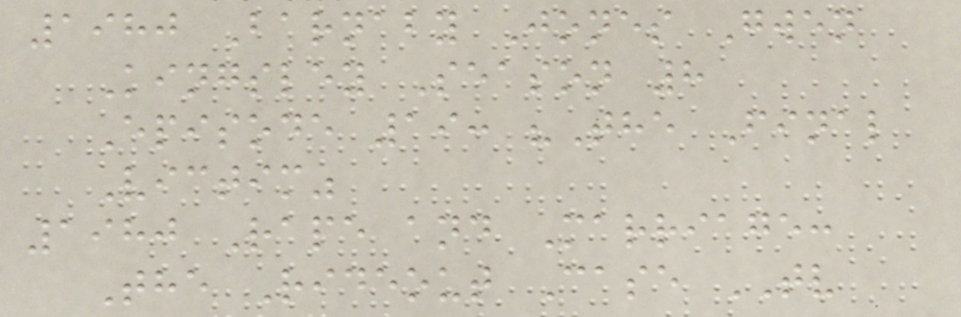1980 Barnaby Jones Gwen
Kingsley Season 8
Episode 19: "The Final
Victim"
1980 Rape and Marriage:
The Rideout Case TV
